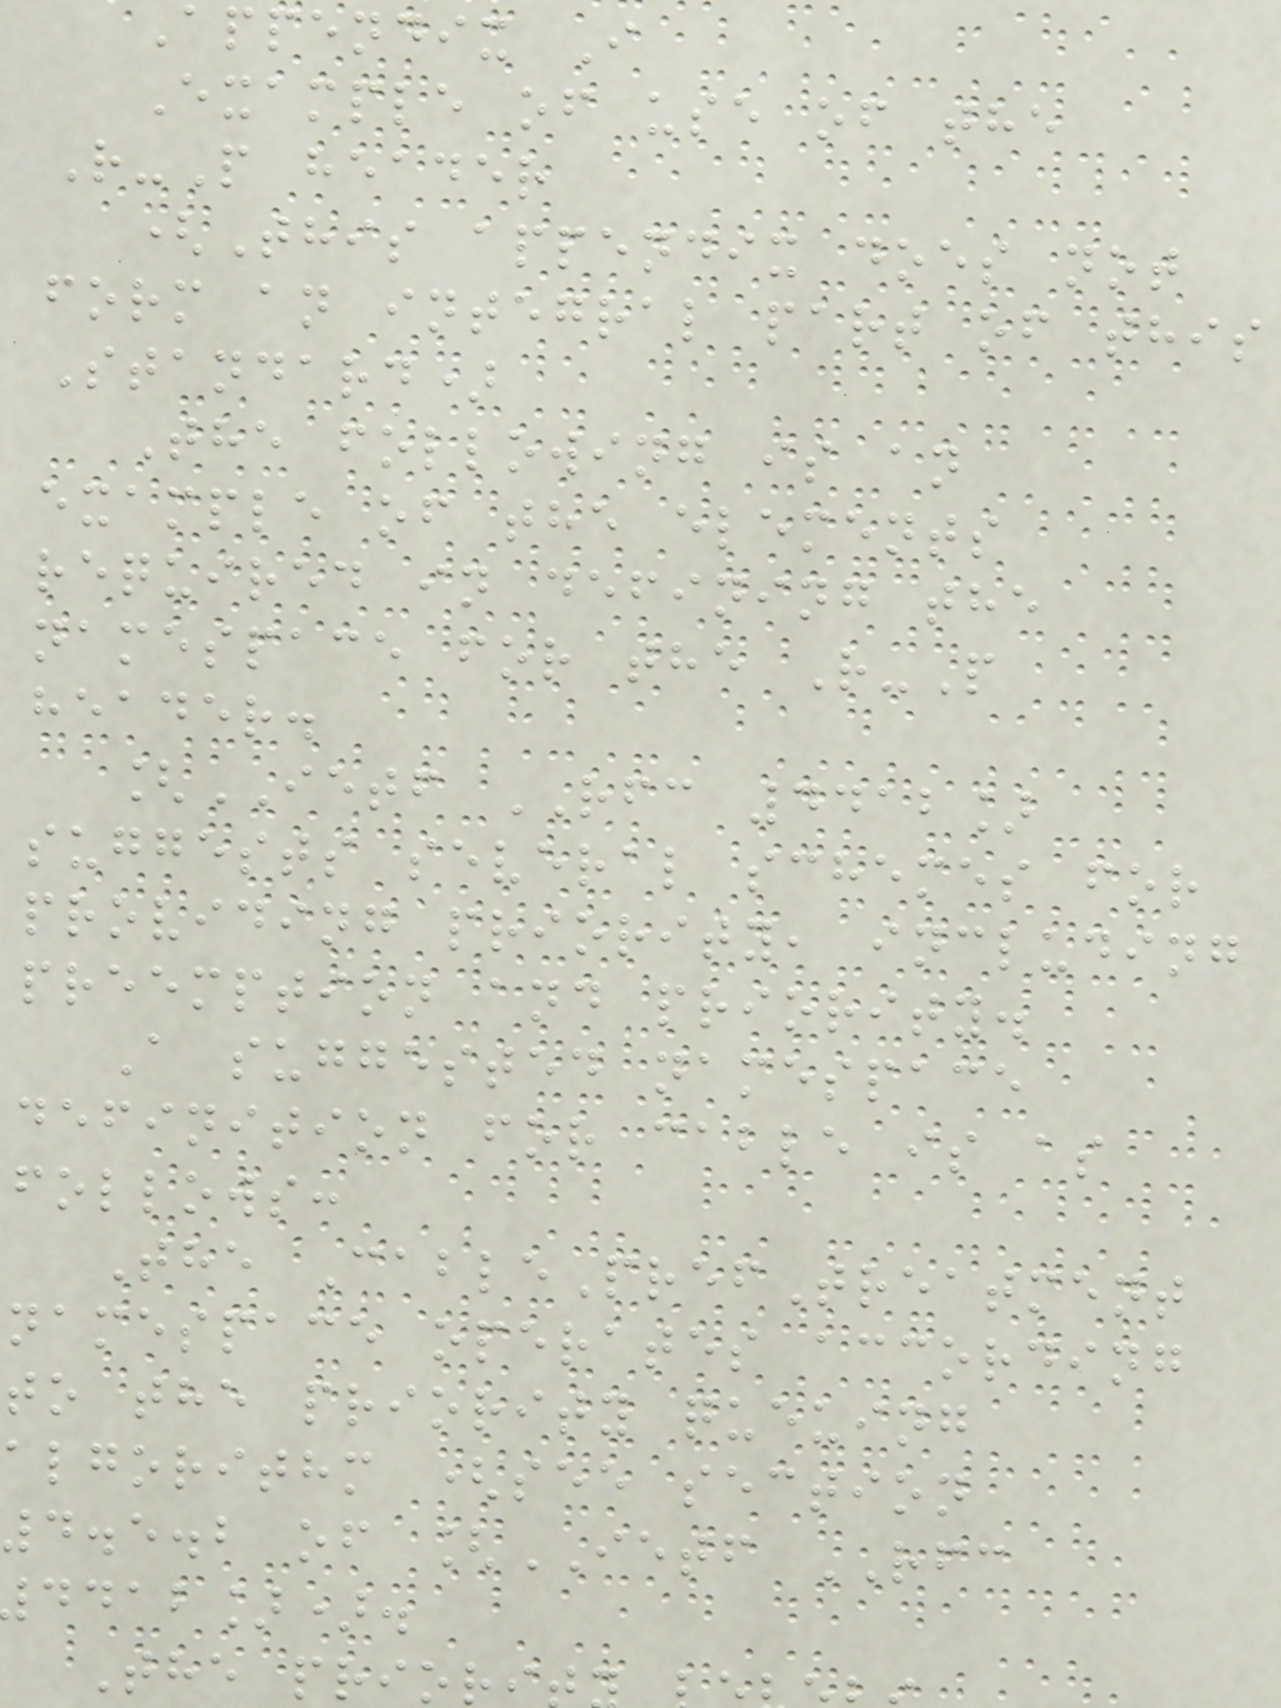Appendix I
Example of use of the
R-P header
(This appendix does not
form an integral part of this
Standard)
The following is an
example of the elements
required in defining the
namespace for the R-P
header.
[IETF RFC 4412]
suggests several schemes for
providing priority, including
preemption and priority.
A suggested namespace
definition for cable is as
follows:
The CablePrefTreatment
namespace operates according
to the priority queuing
algorithm (see section
4.5.2 of [IETF RFC
ddab]).
The prior
